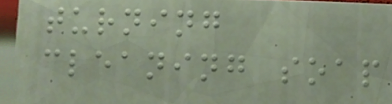turning
cleaning soap
